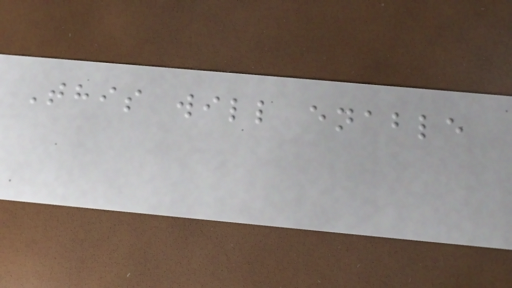This will enable
